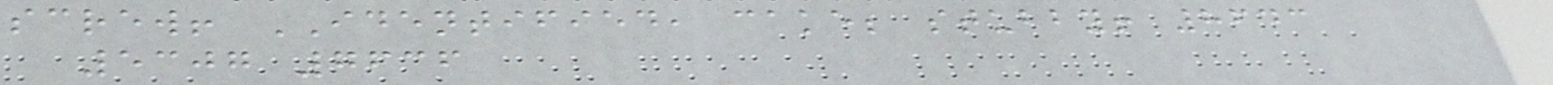screw! IDENTIFIED, cake; stubby! 8643
5307 7636
